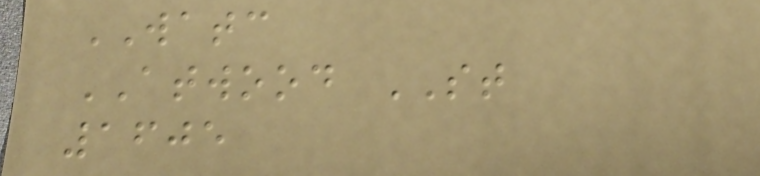WATC
ATWOOD ST
1605
